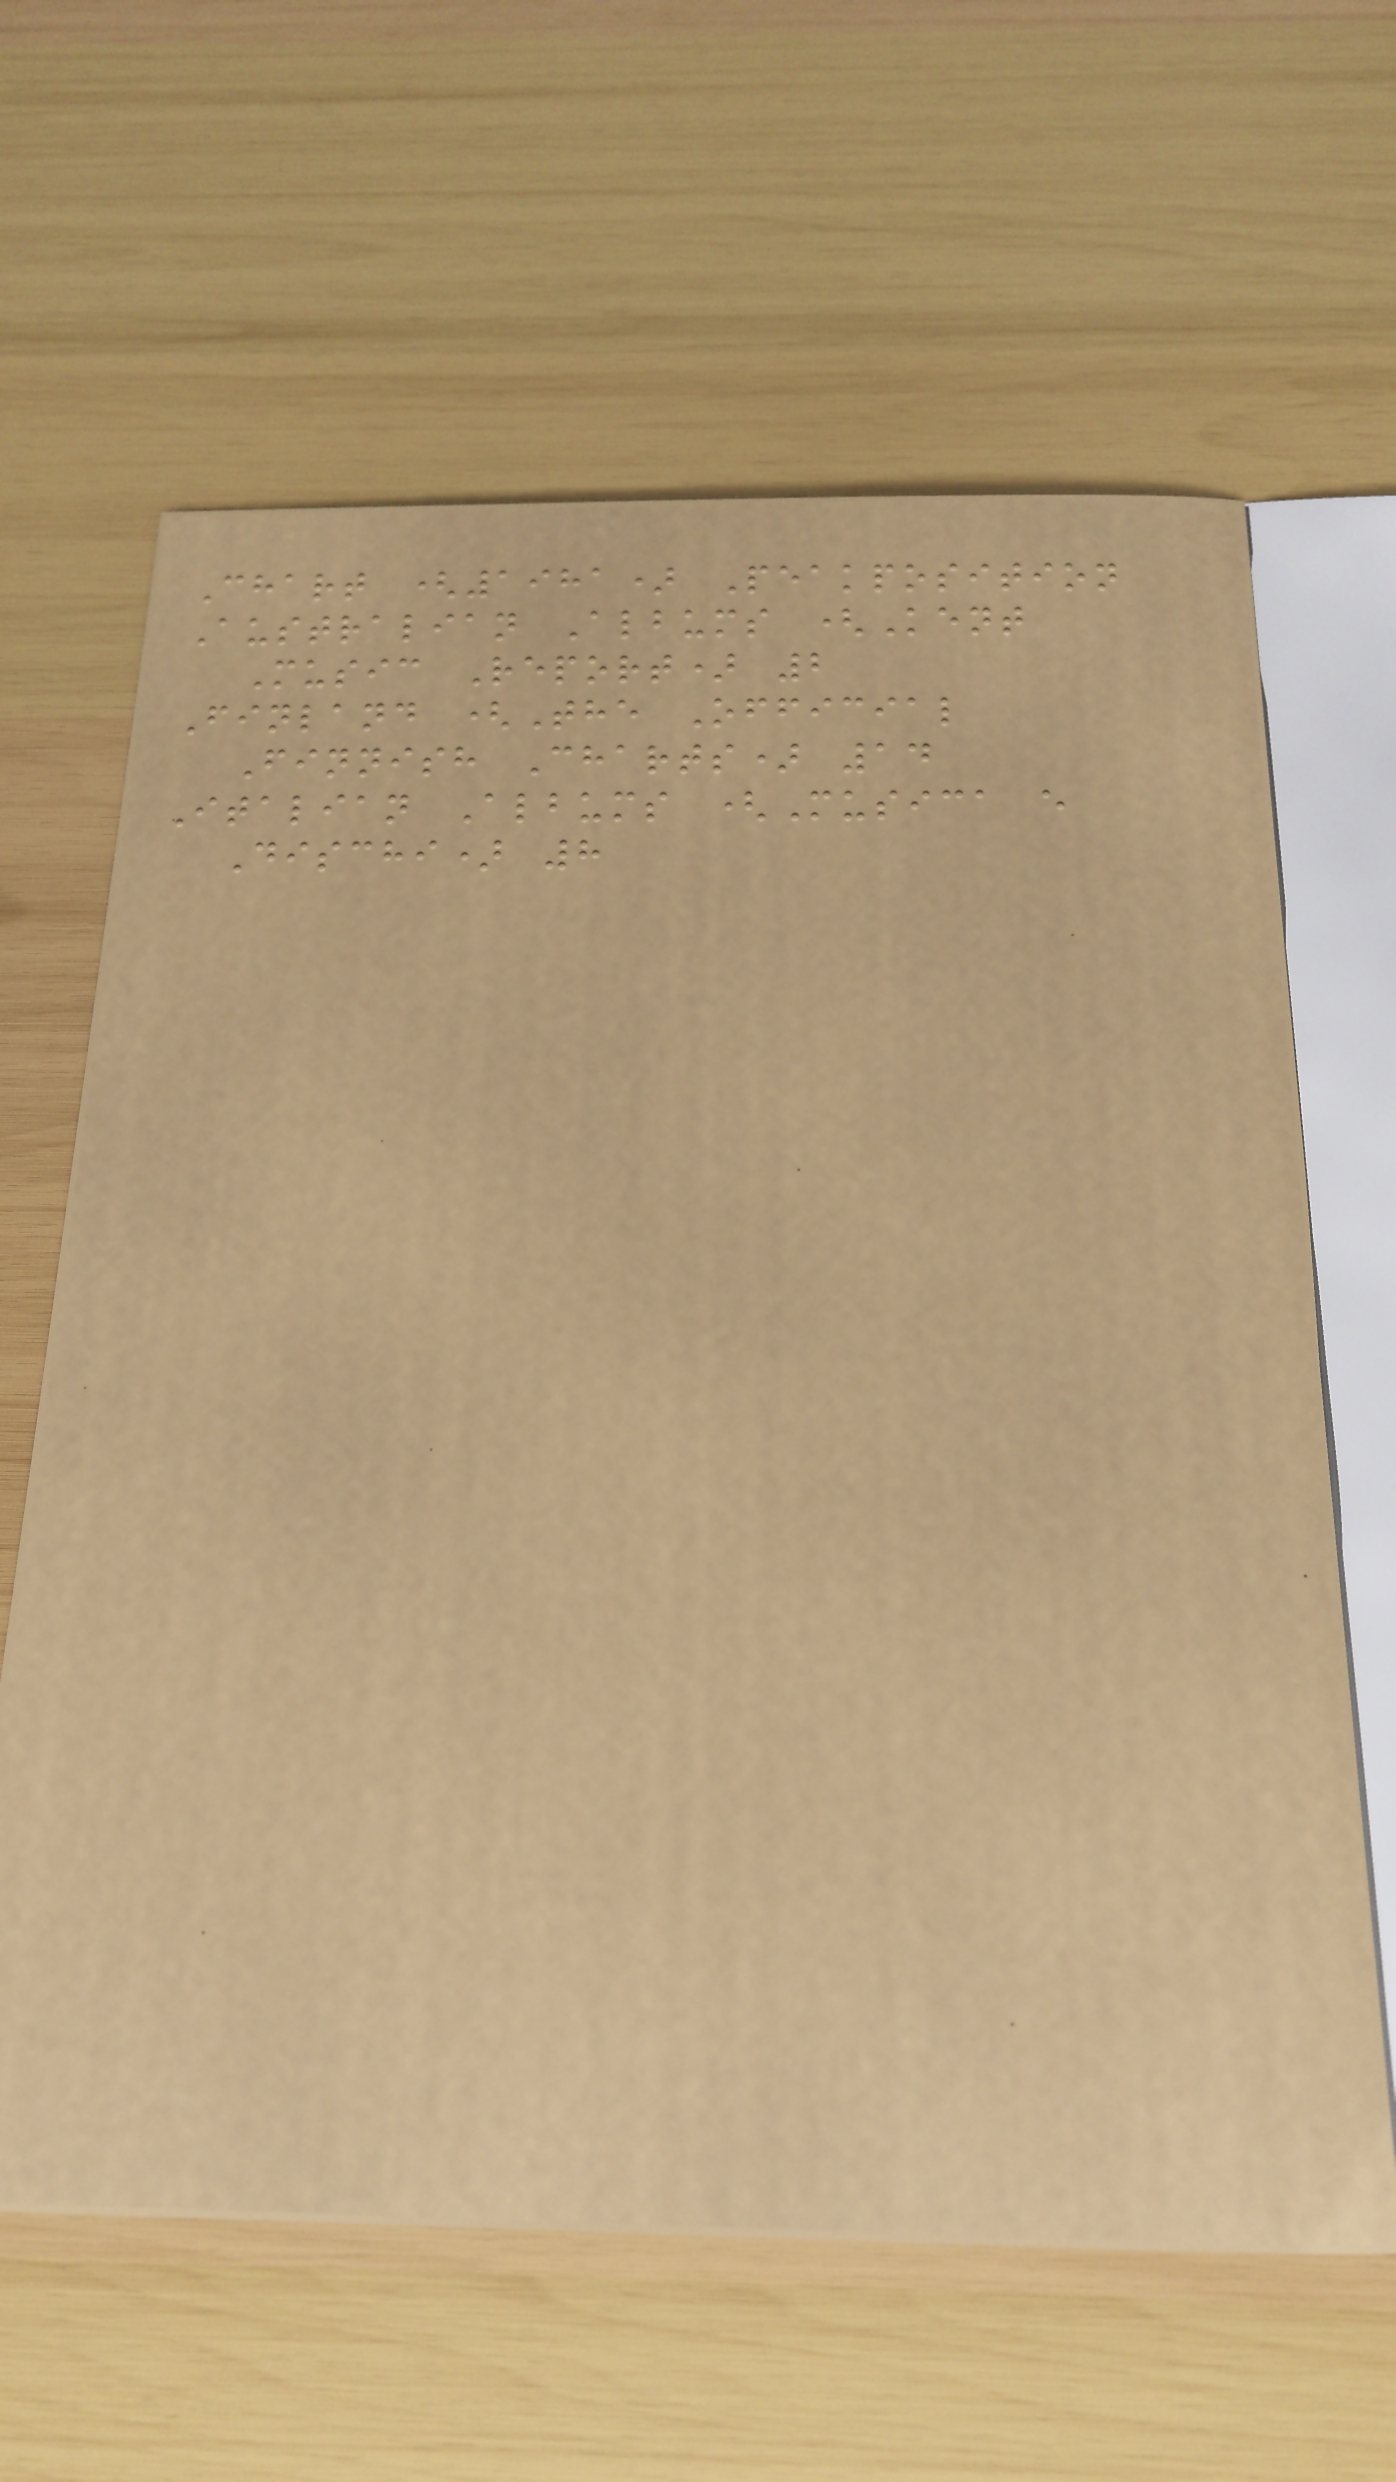Chart (1981) Peakposition
Australian Albums (Kent
Music Report) 2
Finland (The Official
Finnish Charts) 14
Italian Albums (Musica e
Dischi) 8
